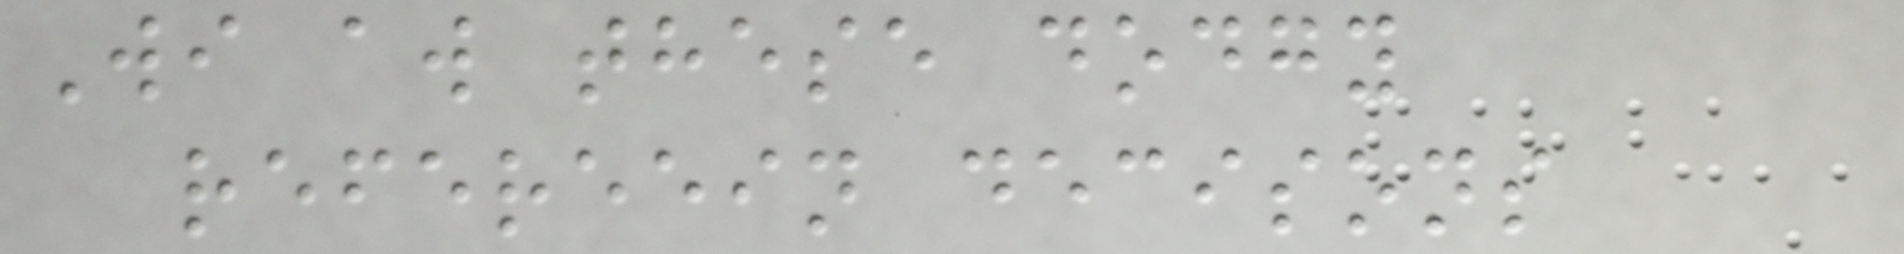Wi aw these dodgy
refereein decisons
